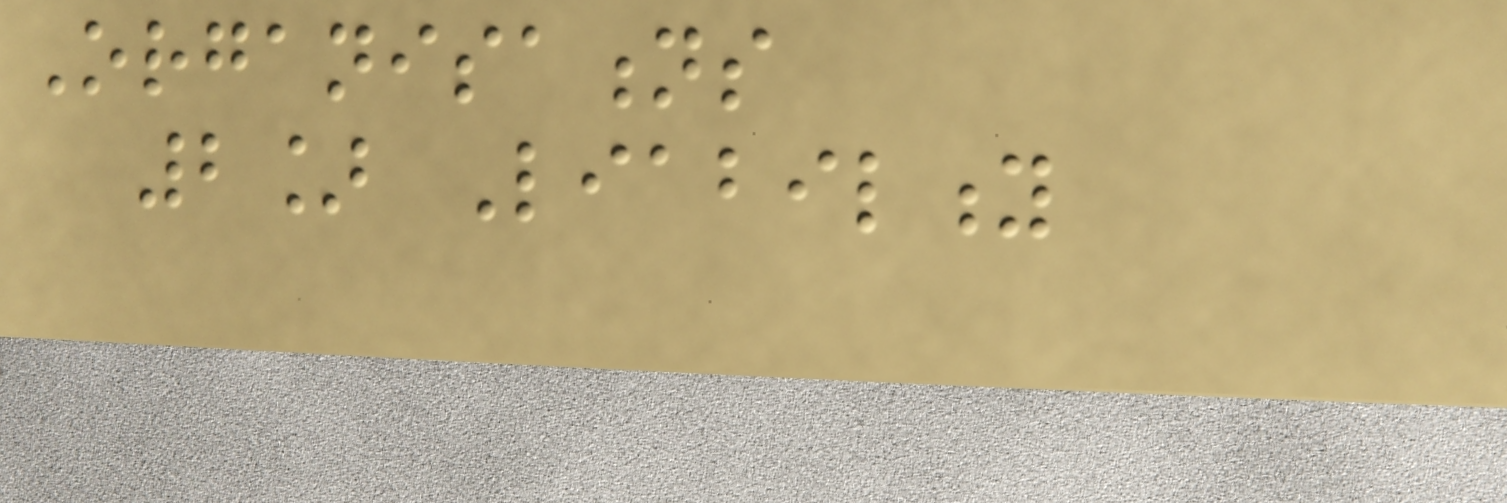Organisations
2] Liability
